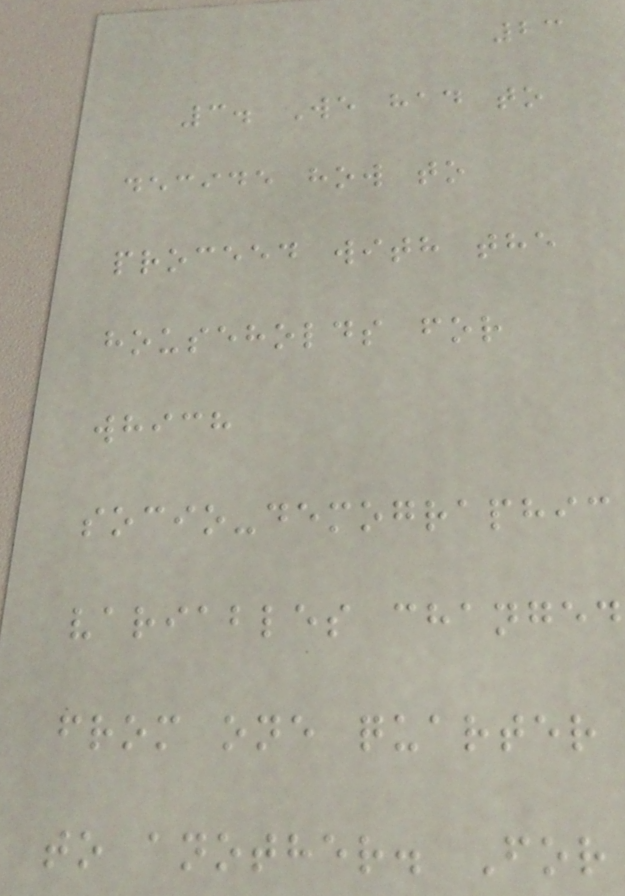23
3. We had to
decide how to
proceed with the
households for
which
socio-demographic
variables changed
from one quarter
to another. For
